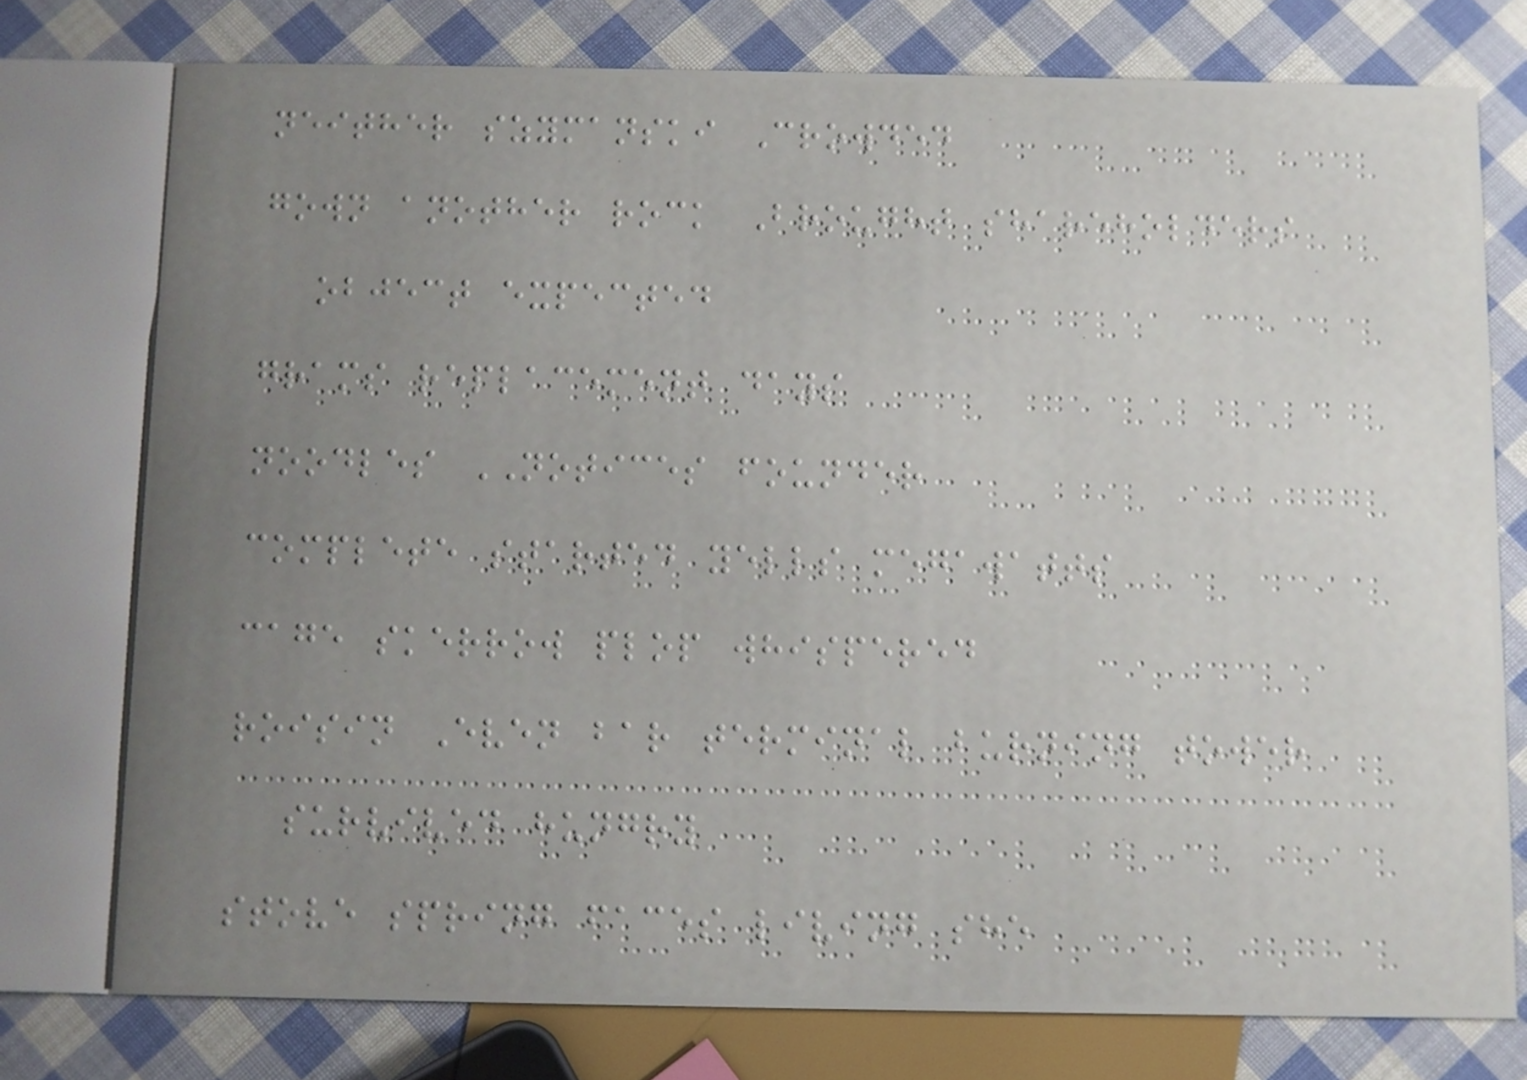neither szymanski Crowded
gown another rock Brought shareholders
object expected
grams replacement days
noodles NOTICES founder
complete started yells megawatts
cage skerrow plop whispered
roisin Even bar terminal burning tower
survived hungry
stove spring faces living she
